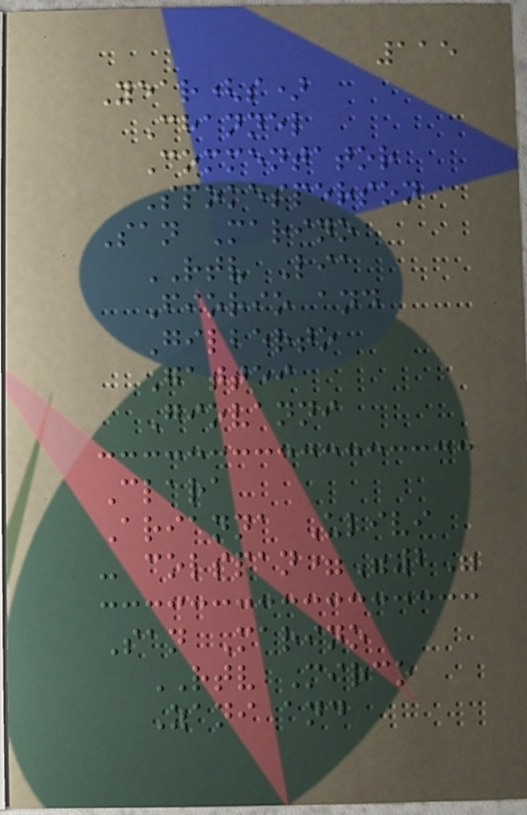115
Year(s)
Channel
Commentator
Spokesperson
San Marino
RTV Lia
Fiorio and
Gilberto
Gattei
Giovanni
Clara
Arianna Ulivi
- colspan="2"
San Marino
RTV Mirco
Zani and
